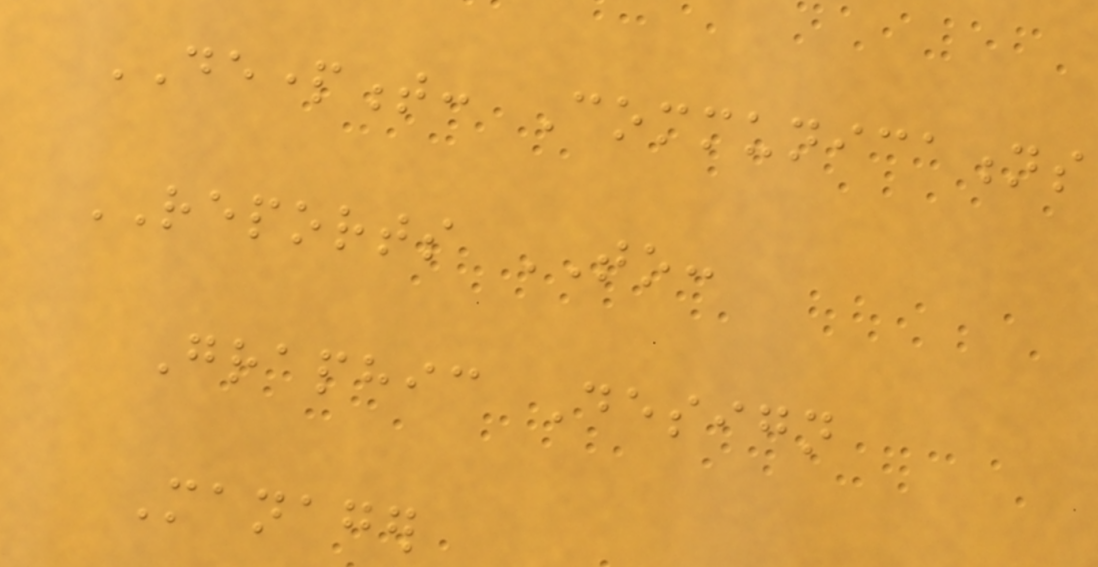DEPARTMENT: Communications
REPORTS TO:
Graphic Design
Manager
